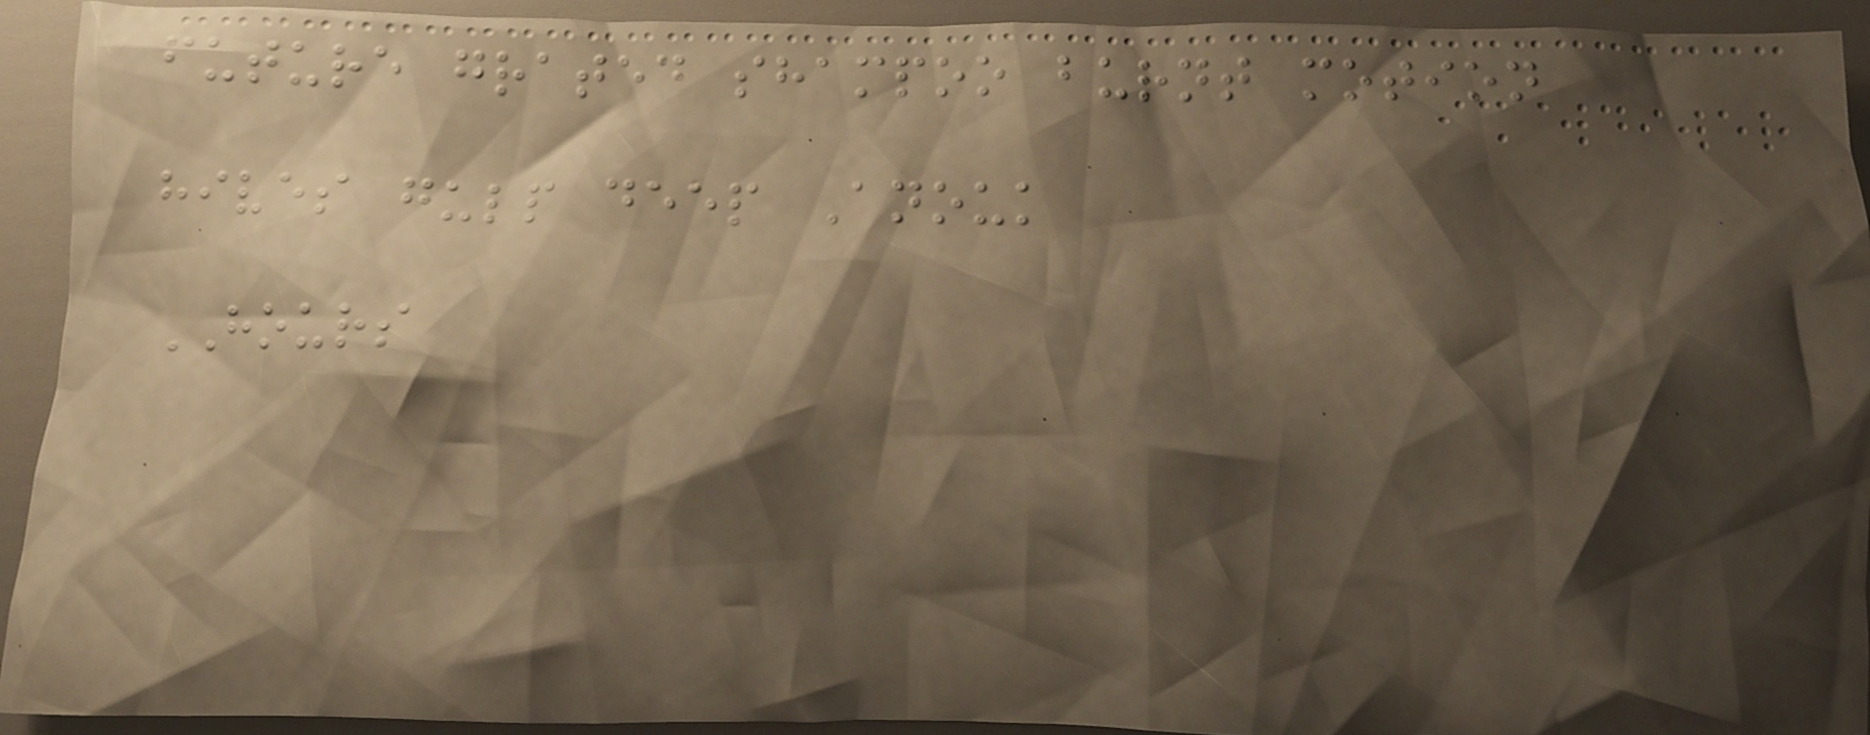future grated shampoo burnt motion
hives gulp deep Anouk
HOURS
